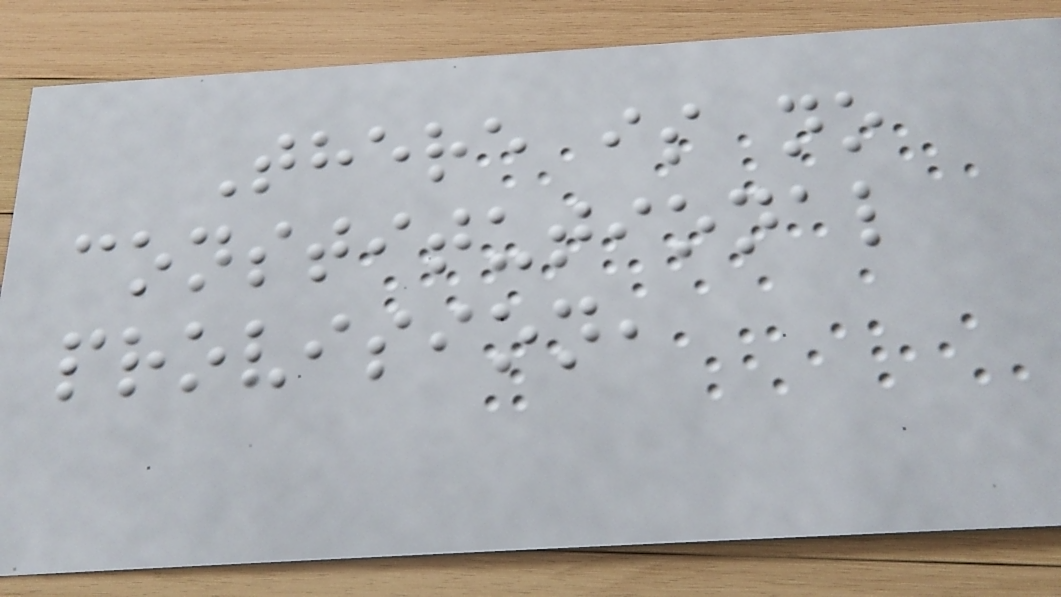There is no
constitutional
provision,
